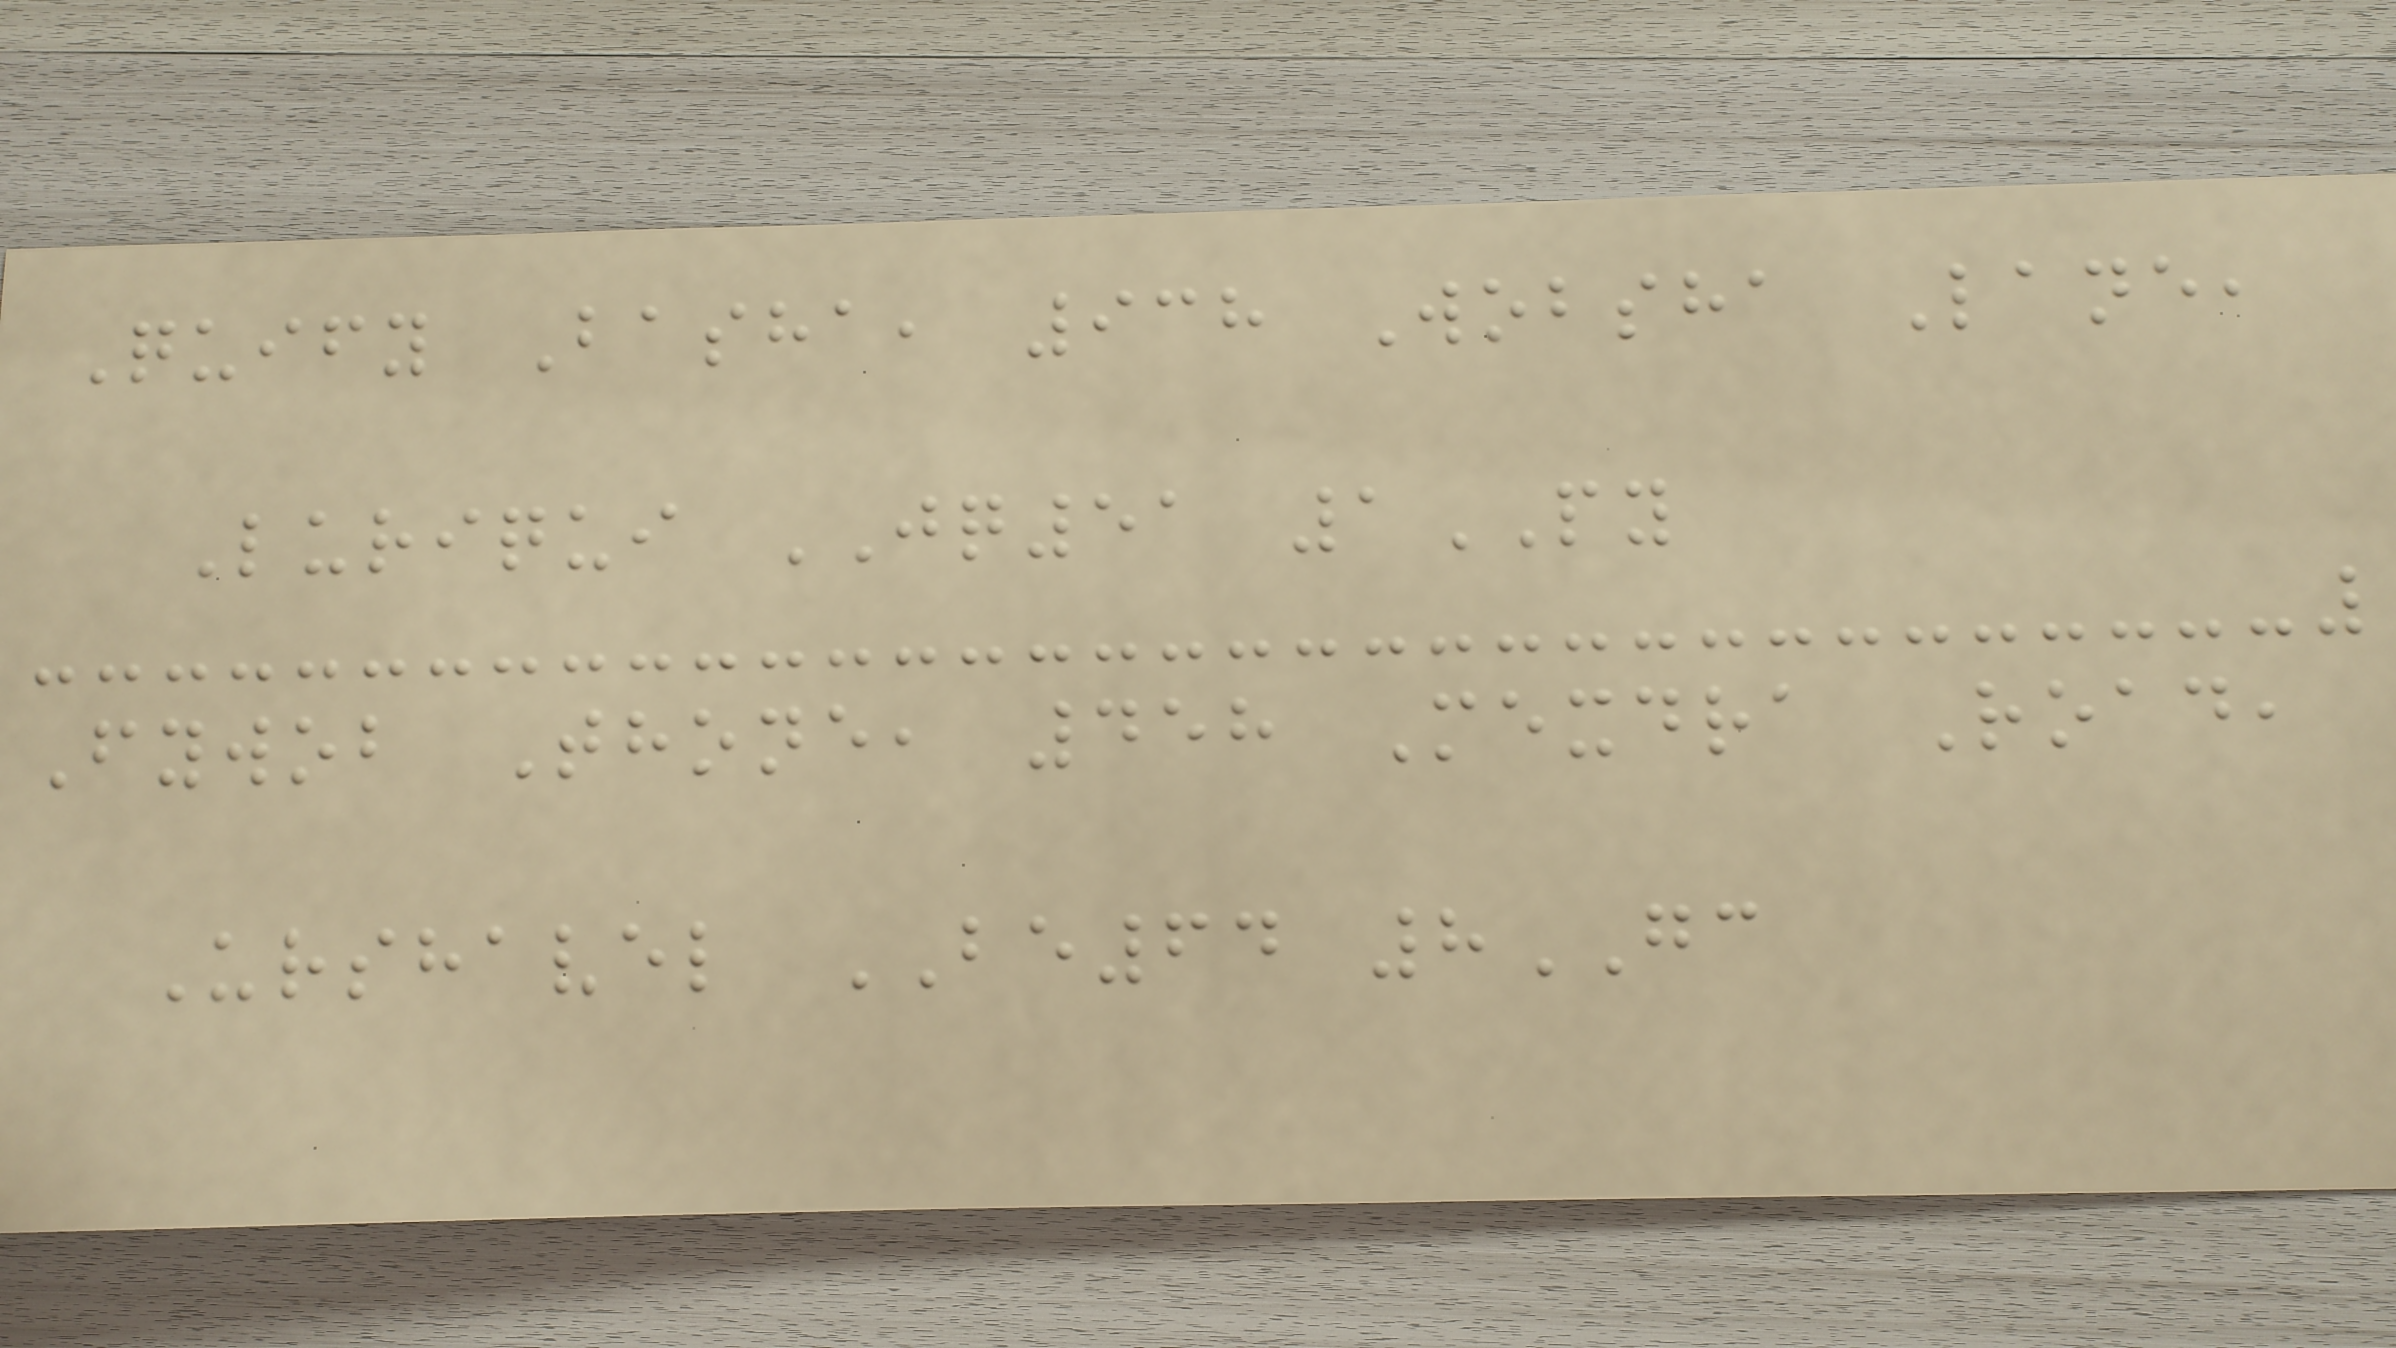Quify Basha, 938 Wobsha Lane,
Luriqui JQ51 1PY
Fywob Thone, 458 Mexdra Road,
Urshavel BE64 8GC
